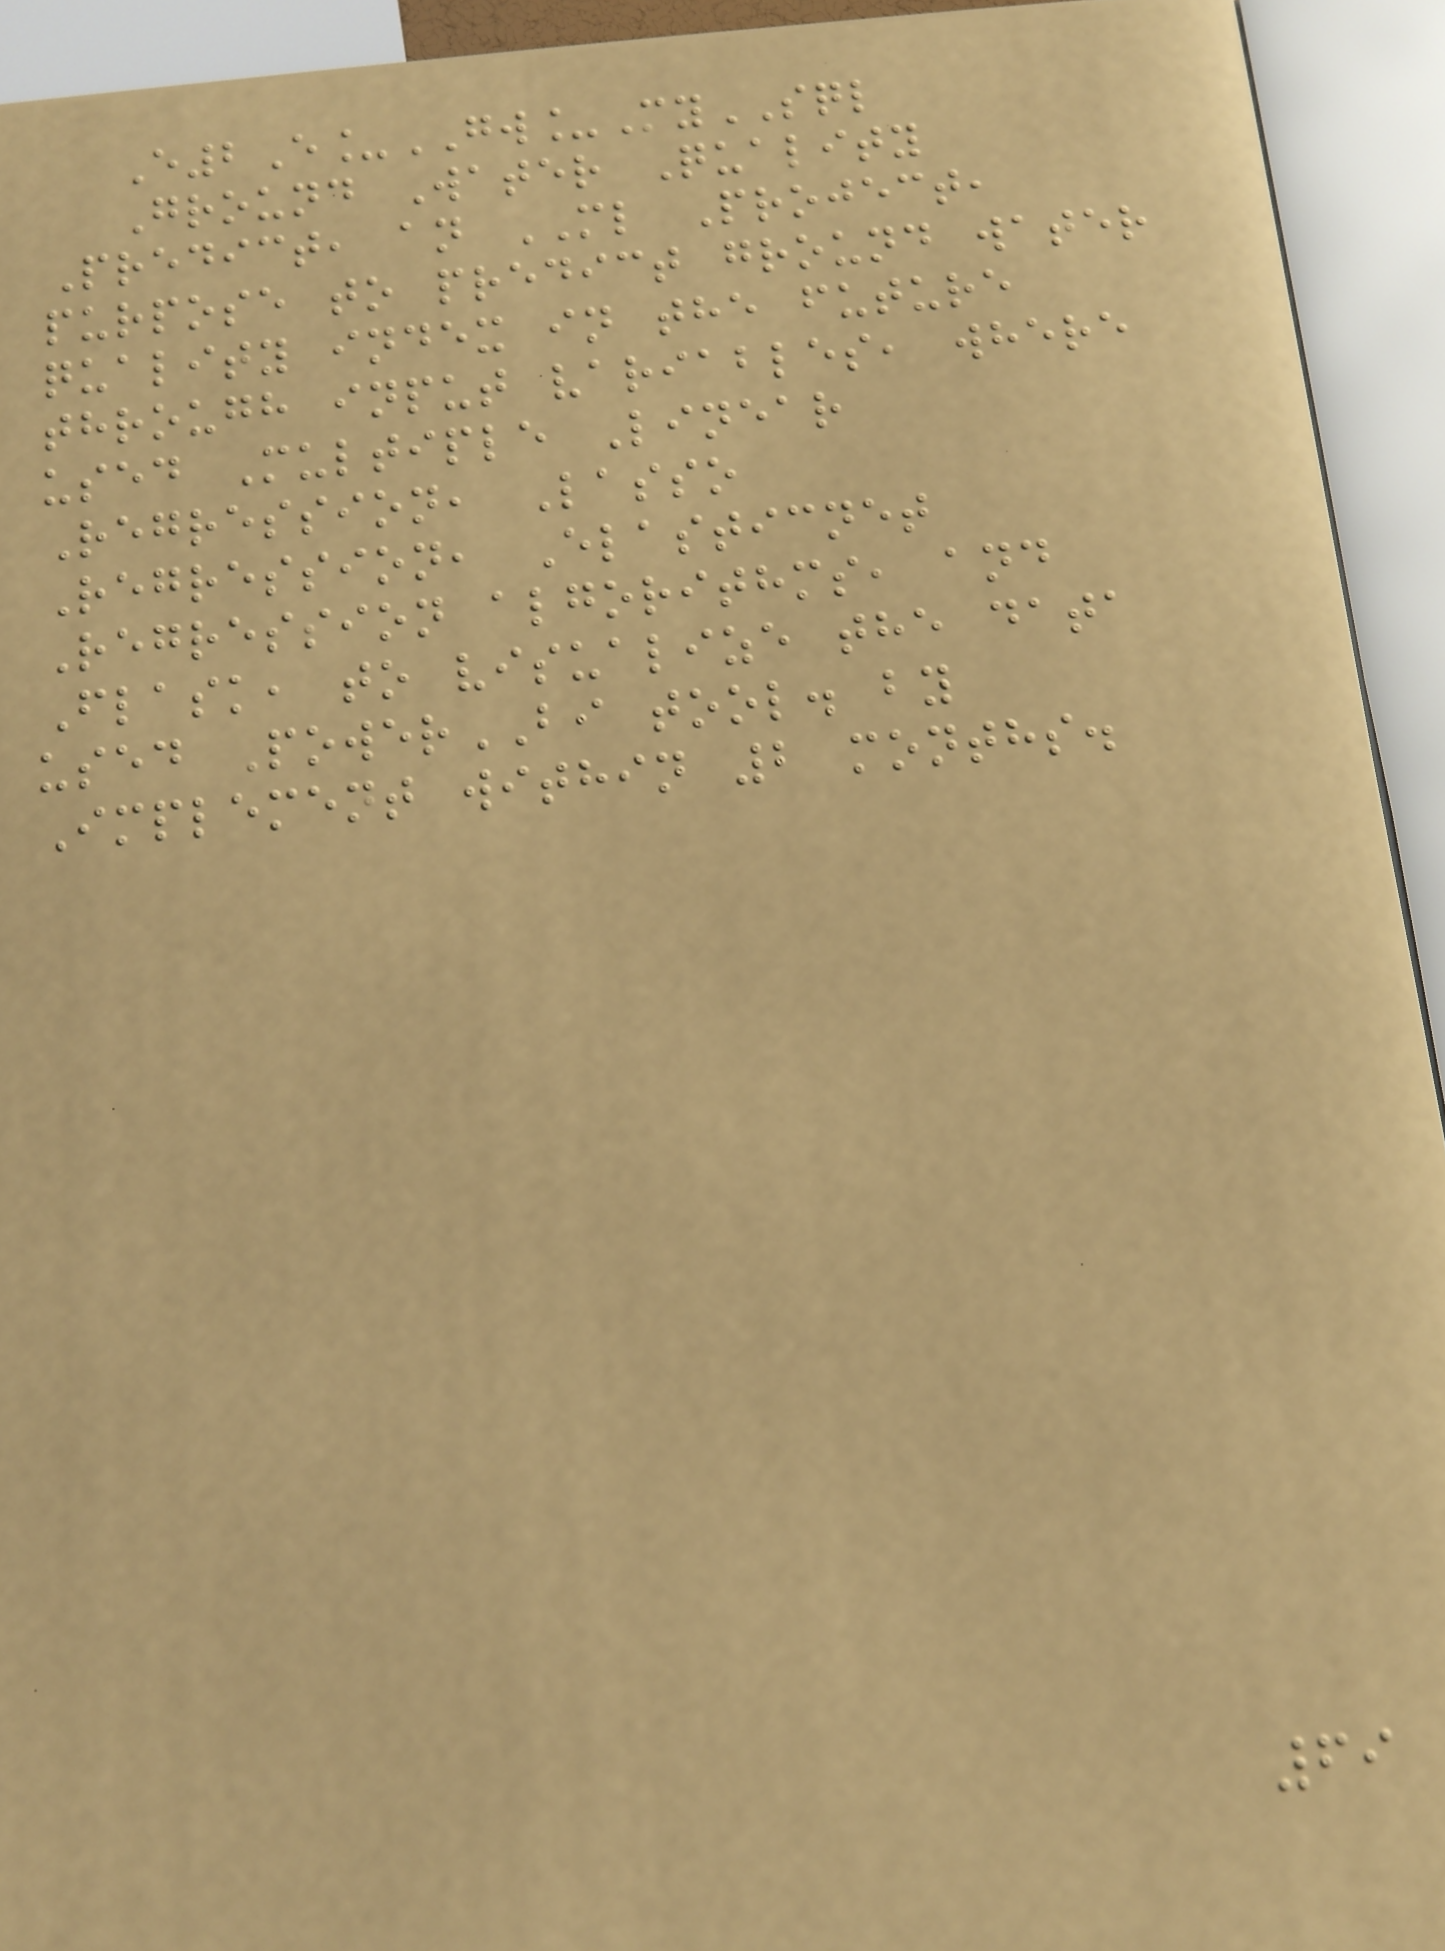E2E_GW_MySQL
Ground Water Quality
Predict, an ML Project,
purpose to predict ground water
quality index in the future
through input variables, where
used Multiple Linear
Regression, Lasso
Regression, Elasticnet
Regression algorithms, and
Flask, to visualize the data
used PowerBI tool. by
Implement within 2 months.
69
